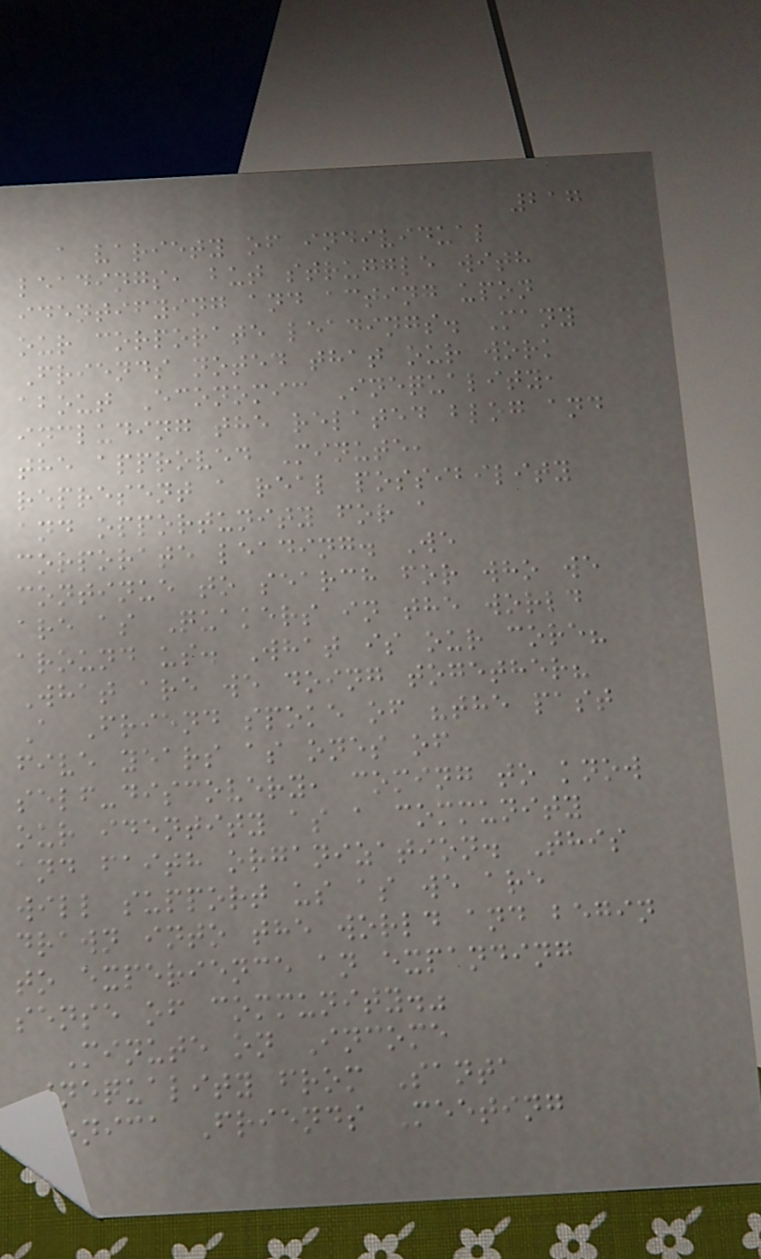217
a variety of individual
leadings, but struggle with
identifying and acting upon
our corporate leadings. Many
Friends noted that our work
about Economic Inequality,
including the related blog and
the approved Minute,
represent a real possibility
and opportunity for a
corporate leading. We
continue to search for who we
are as Quakers in the world
around us. What is our core?
What are we doing together?
A Friend spoke of "the past
five years as ones of
self-discovery, coming to know
our identity as a community
and faith organization. This
will support us as we are
drawn into the world and begin
to experience an expanding
sense of community."
Minute on Income
Inequality from Santa
Monica Friends Meeting
